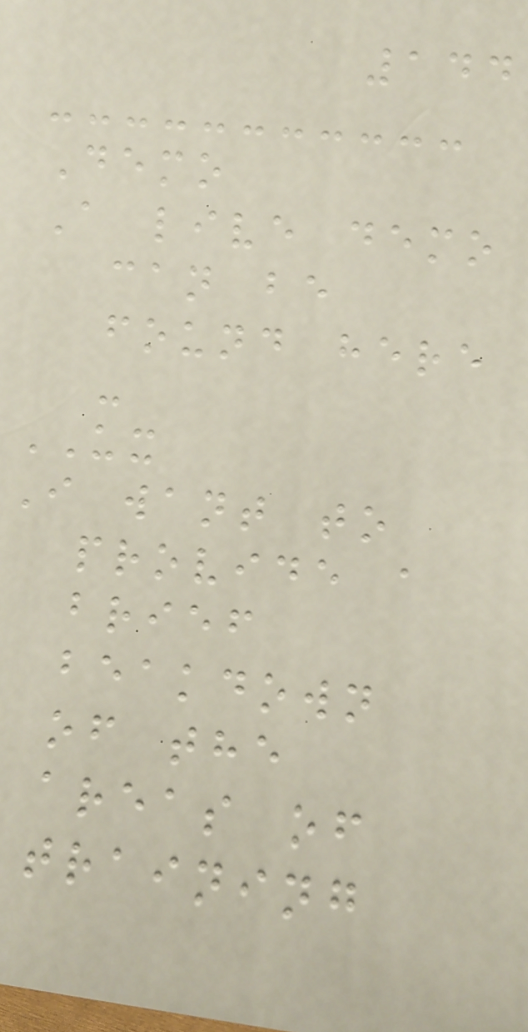144
Demo
A live demo
can be
found here
-
UX
I want to
provide a
brief
beakdown
of the
areas of
training
